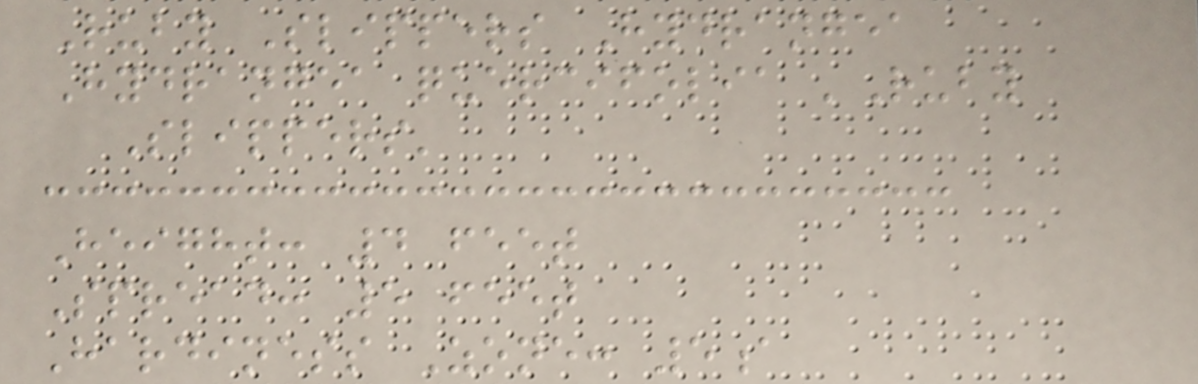Ruby Slippers Hydrangea
Hydrangea quercifolia 'Ruby
Slippers'
Height: 4 feet
Spread: 5 feet
Hardiness Zone: 5a
